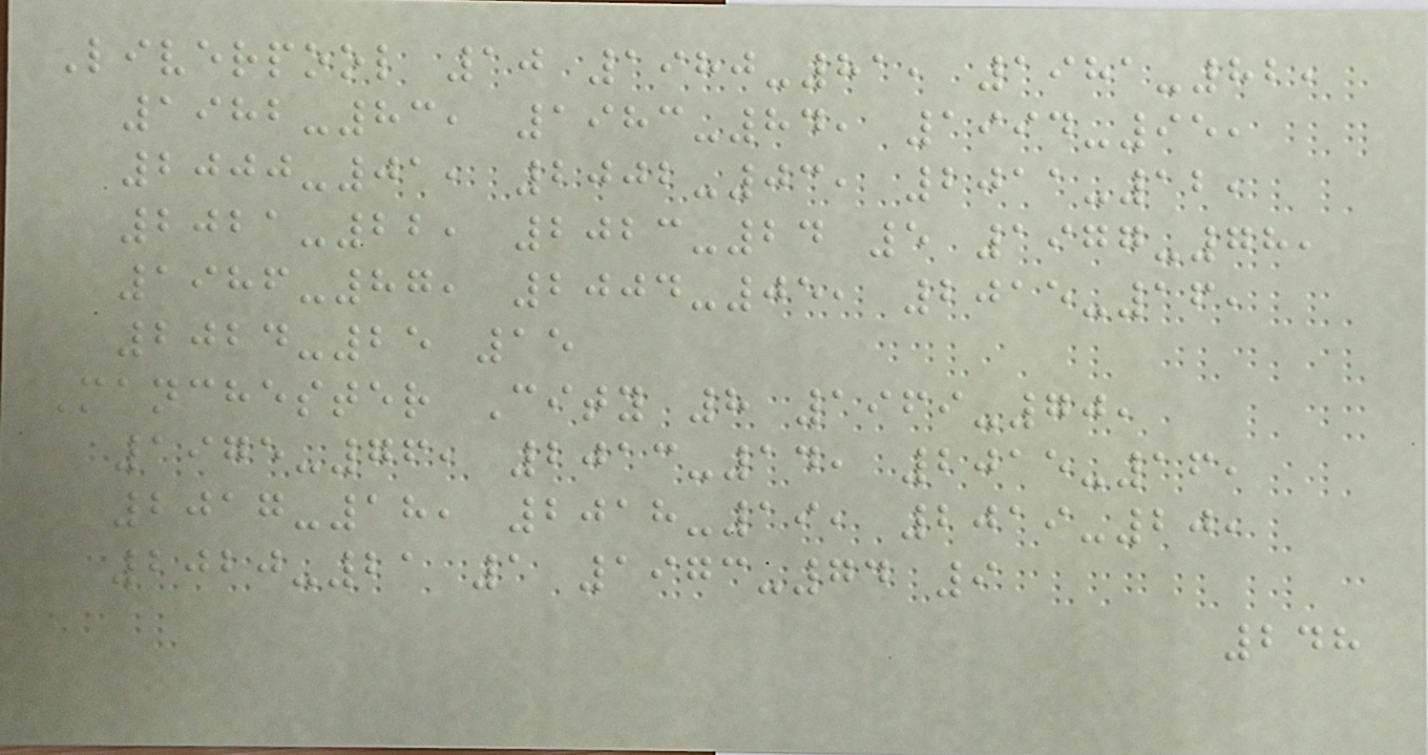Liverpool 10 1980-81, 1981-82,
1982-83, 1983-84, 1994-95,
2000-01, 2002-03, 2011-12,
2021-22, 2023-24 5 1977-78,
1986-87, 2004-05, 2015-16,
2024-25 15
Manchester City 8 1969-70,
1975-76, 2013-14, 2015-16,
2017-18, 2018-19, 2019-20,
2020-21 1 1973-74 9
248
